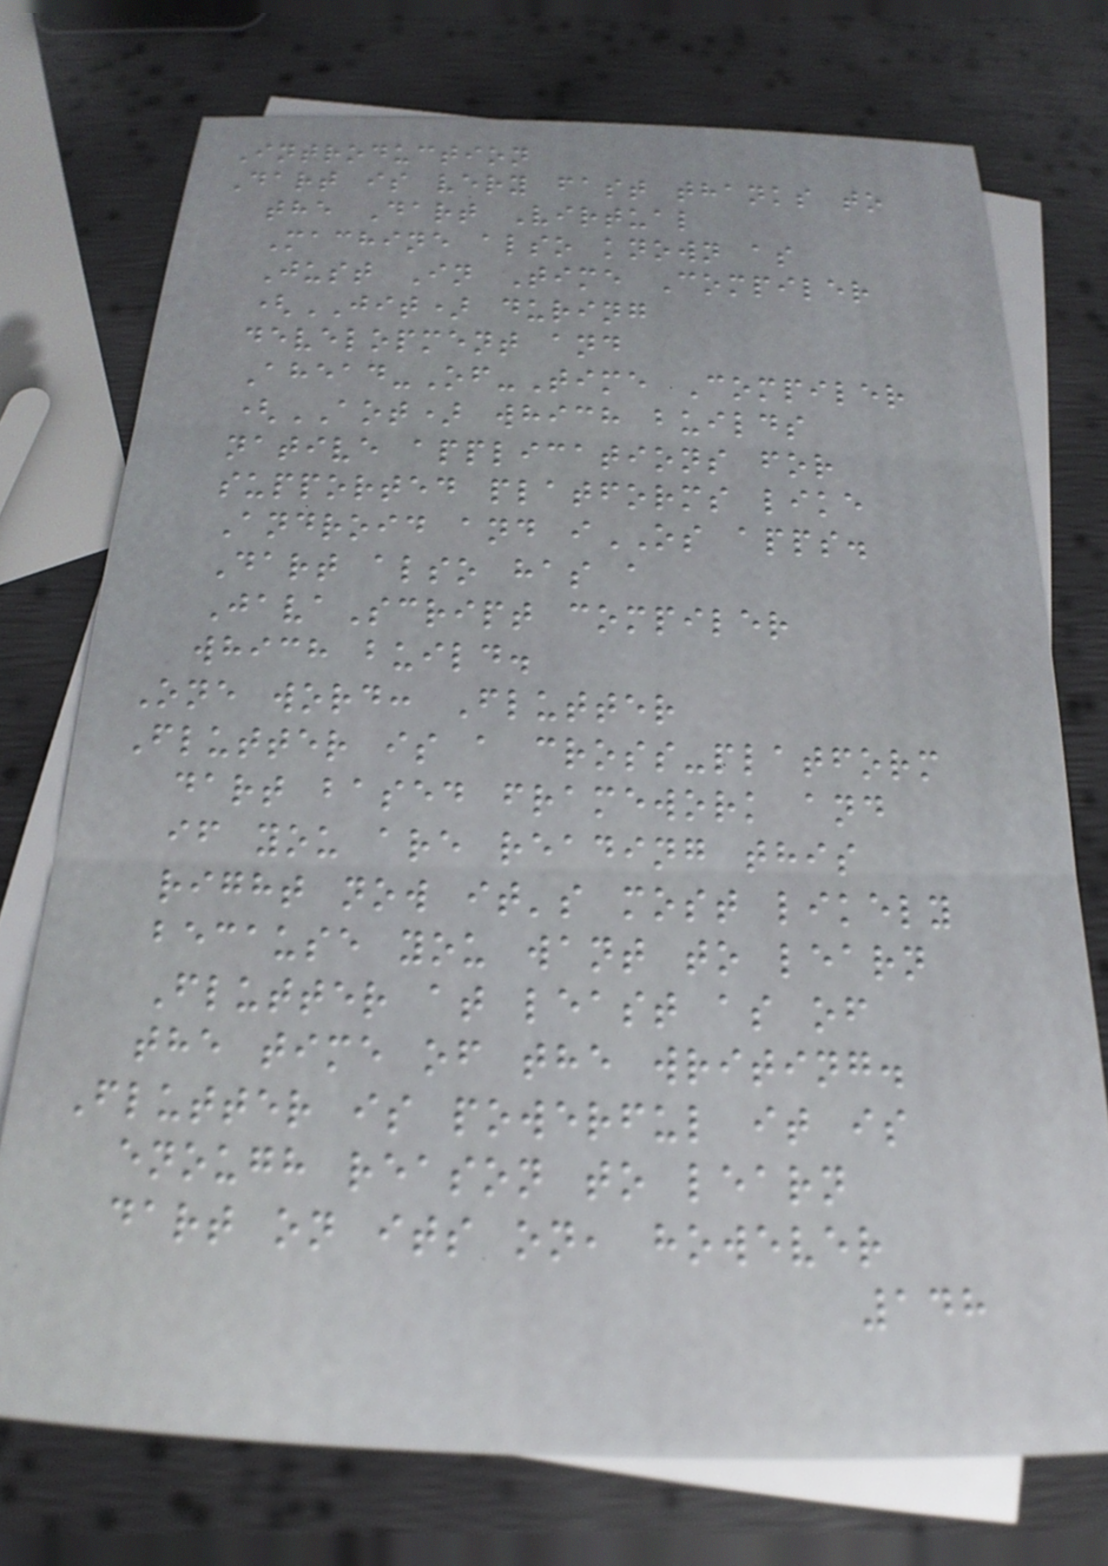Introduction
Dart is very fast thanks to
the Dart Virtual
Machine also known as
Just In Time Compiler
(JIT) during
development and
Ahead-Of-Time Compiler
(AOT) which builds
native applications for
supported platforms like
Android and iOS apps.
Dart also has a
JavaScript compiler
which build.
One word: Flutter
Flutter is a cross-platform
dart based framework and
if you are reading this
right now it's most likely
because you want to learn
Flutter at least as of
the time of the writing.
Flutter is powerful it is
enough reason to learn
dart on its on, however
148
